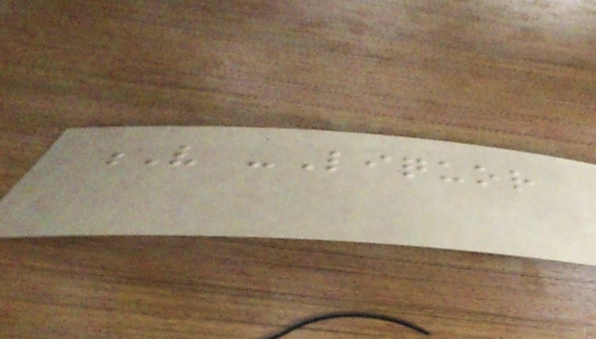V -Liquor
